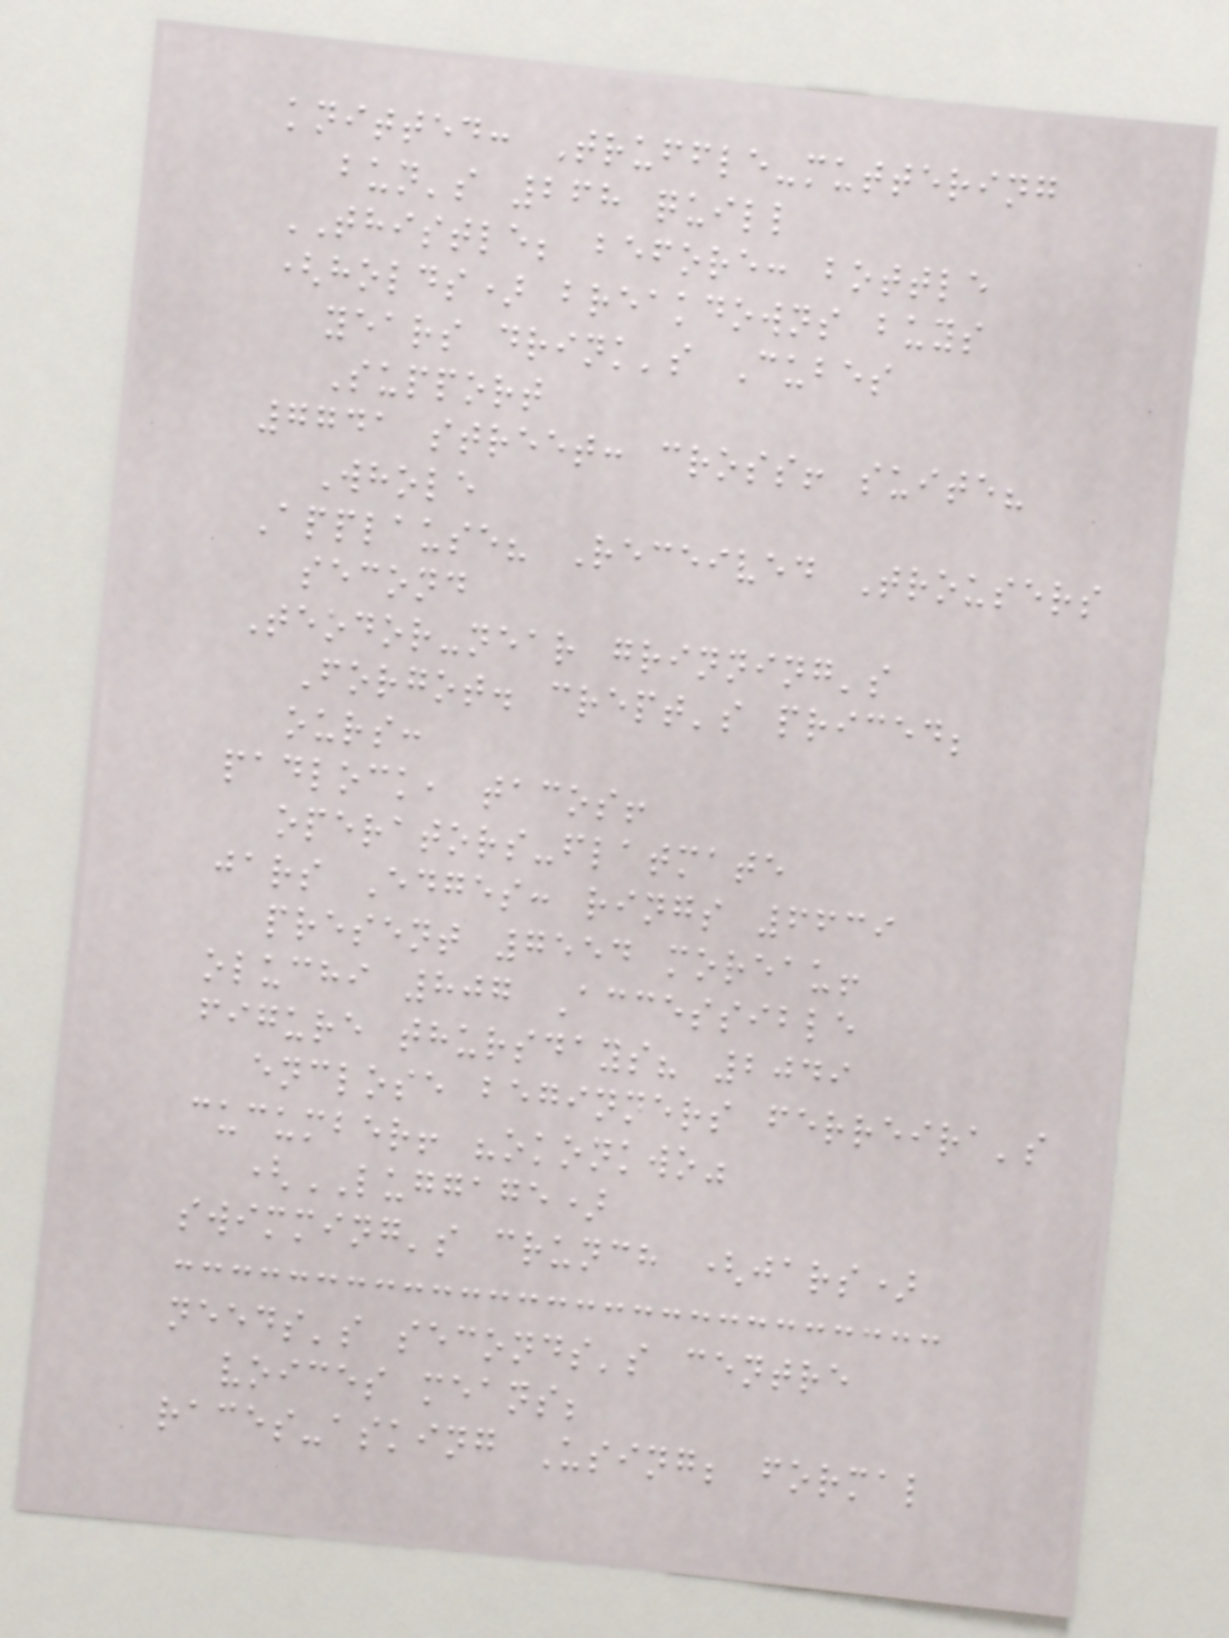knitted: Truffle-muttering
bun's 268 quill
THISTLE; before: bottle
(holds) breakdowns buys
years drink's Cubes
Support
7741 street: cross! suite?
Whole
Applause? Received Trousers
second
Teodor-near grinning's
Forgot. crept's priced;
ours:
padlock, tacos!
operators-flatmate
jars Edges: rings 6639
present 7554 moreau!
oluchi 807 Accessible
figure thursdays? 2049
enclose beginners ferreira's
cucumber! "okonkwo"
(LUGGAGE)
swimming's crunch (jars)
needs's seconds's centre
voices means;
races-asking Using; formal
